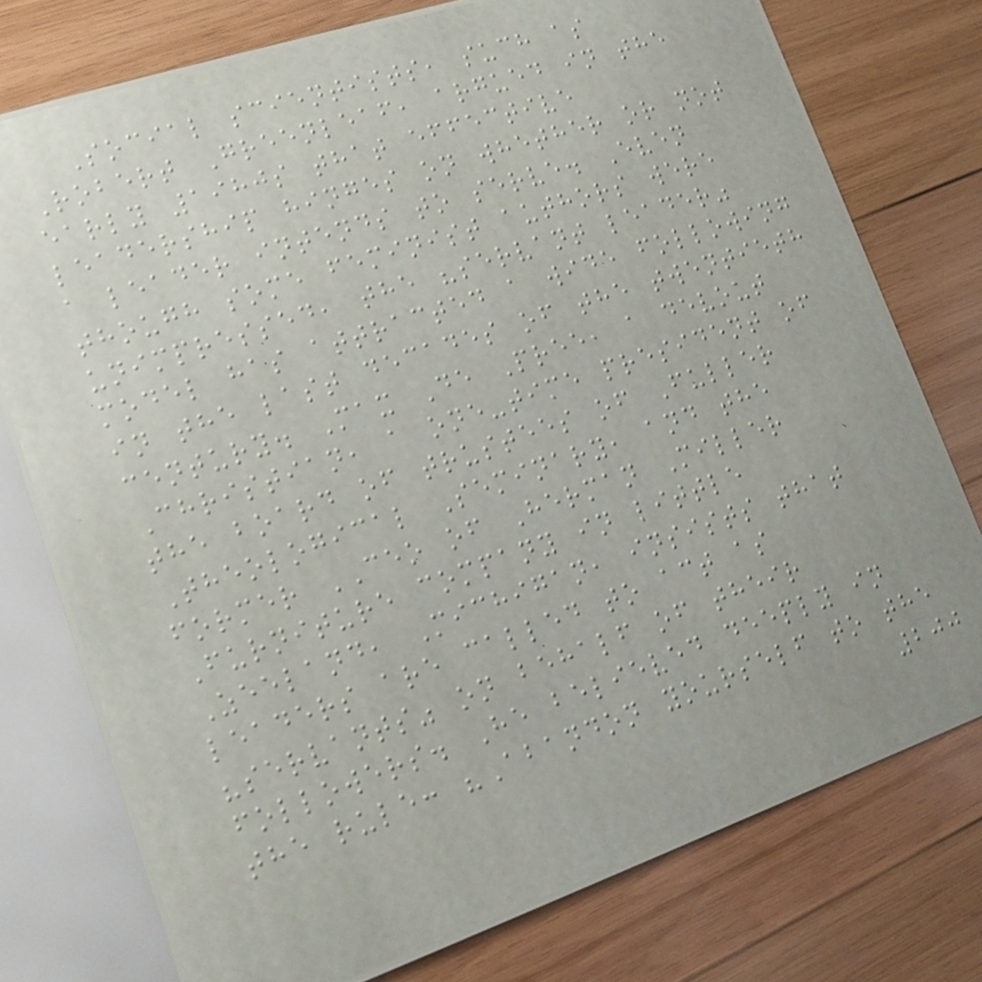Social scientists, such as
Robert Greenleaf, argued in the
early 1980s that effective
leadership hinges on whether or not
a leader intends to serve. Even
though some feminist authors were
unimpressed, the "servant leader"
model has attracted a wide following
in the last decades of the twentieth
century. Max De Pree, a devout
Christian, a one-time president of
the board of trustees of Fuller
Theological Seminary, and the
former CEO of Herman Miller
Furniture company in little
Zeeland, Michigan, insists that
leaders are called to act as
"servants" on behalf of their
followers. He believed deeply in
the rule: "Abandon yourself to the
200
